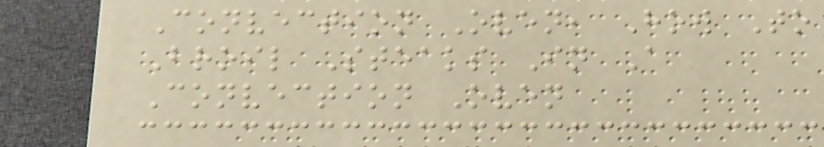Convection Oven, How To
Broil Steaks In A
Convection Oven
